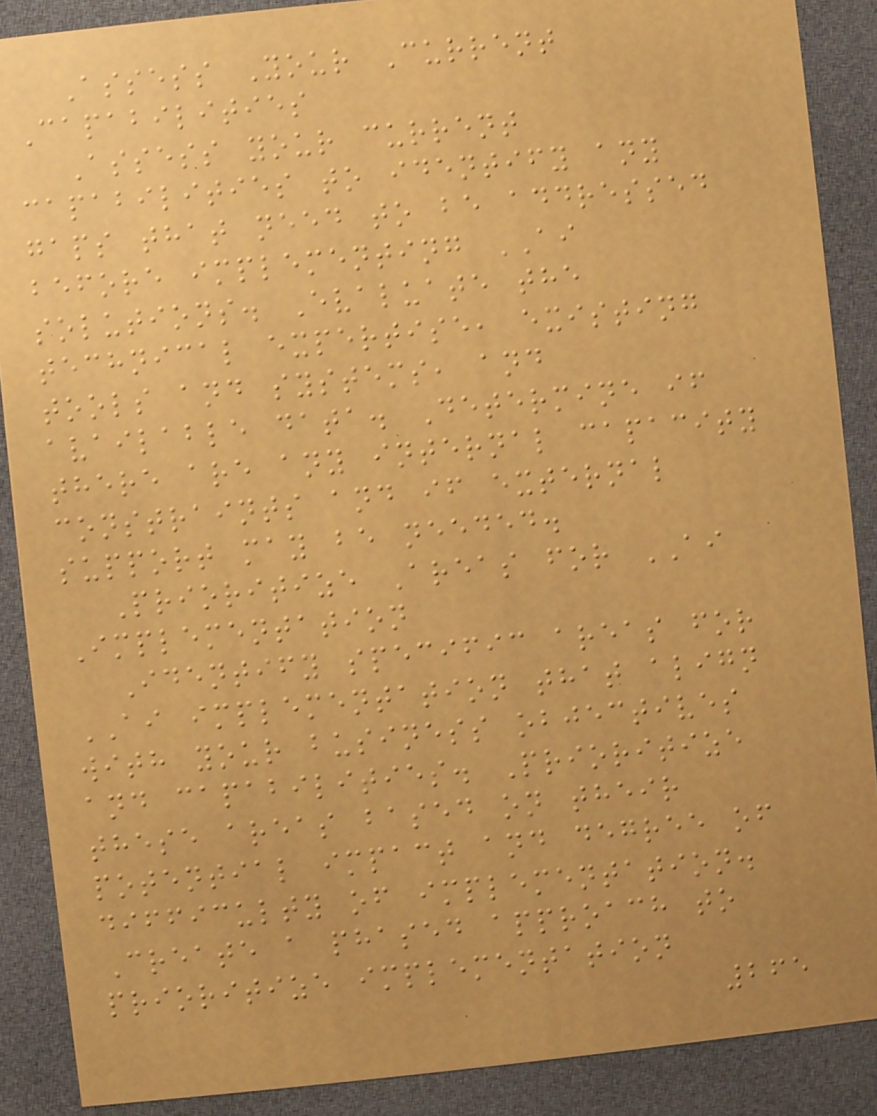Assess Your Current
Capabilities
Assess your current
capabilities to identify any
gaps that need to be addressed
before implementing AI
solutions. Evaluate the
technical expertise, existing
tools and systems, and
available data. Determine if
there are any internal capacity
constraints and if external
support may be needed.
Prioritize Areas for AI
Implementation
Identify specific areas for
AI implementation that align
with your business objectives
and capabilities. Prioritize
these areas based on their
potential impact and degree of
difficulty of implementation.
Create a phased approach to
prioritize implementation
265
